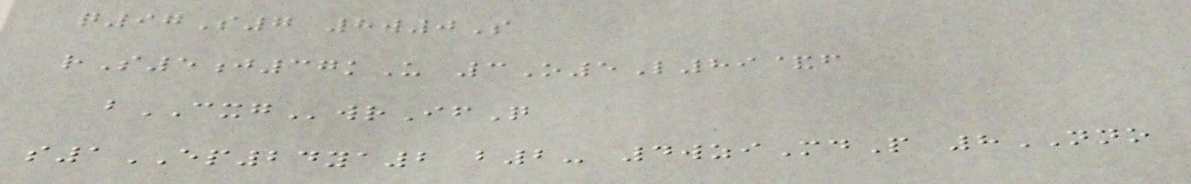q97S7 8w0S
rS5j37kU 3O5L89&f
bCXGwrIfQ
s1EP24ya2 b2- 4wziMdP 8NNO
